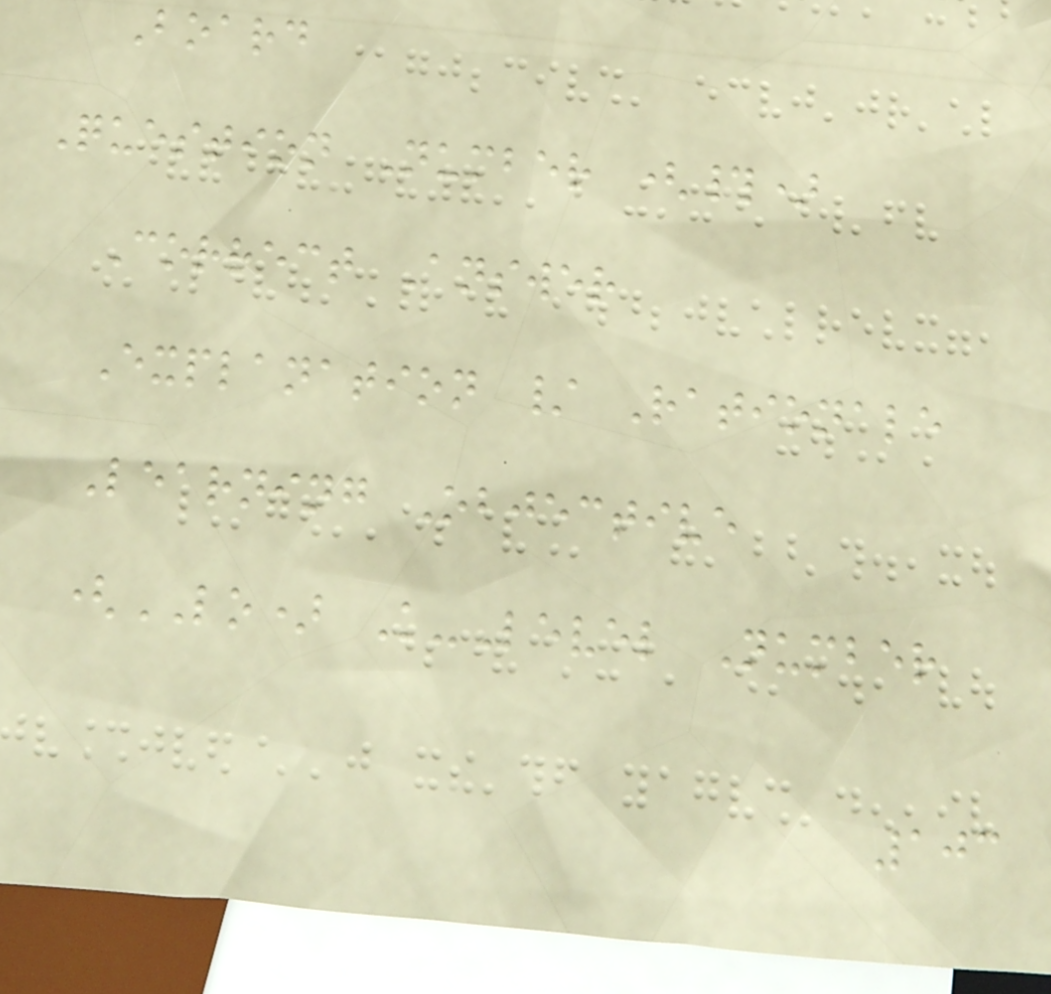Board
Question Number (#)
Correct Answer
Explanation / Rationale
Learning Objective
(LO) K-Level Number
103
